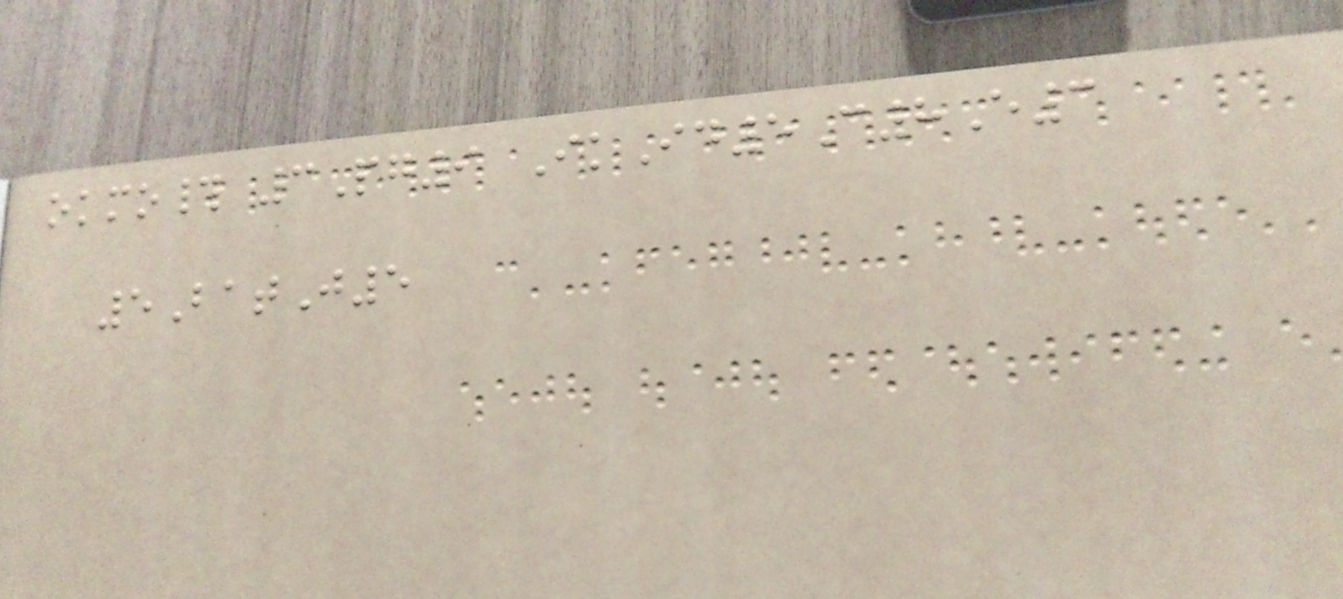okmo# 3Pg9 IkId5C8E3
5BatJ5
